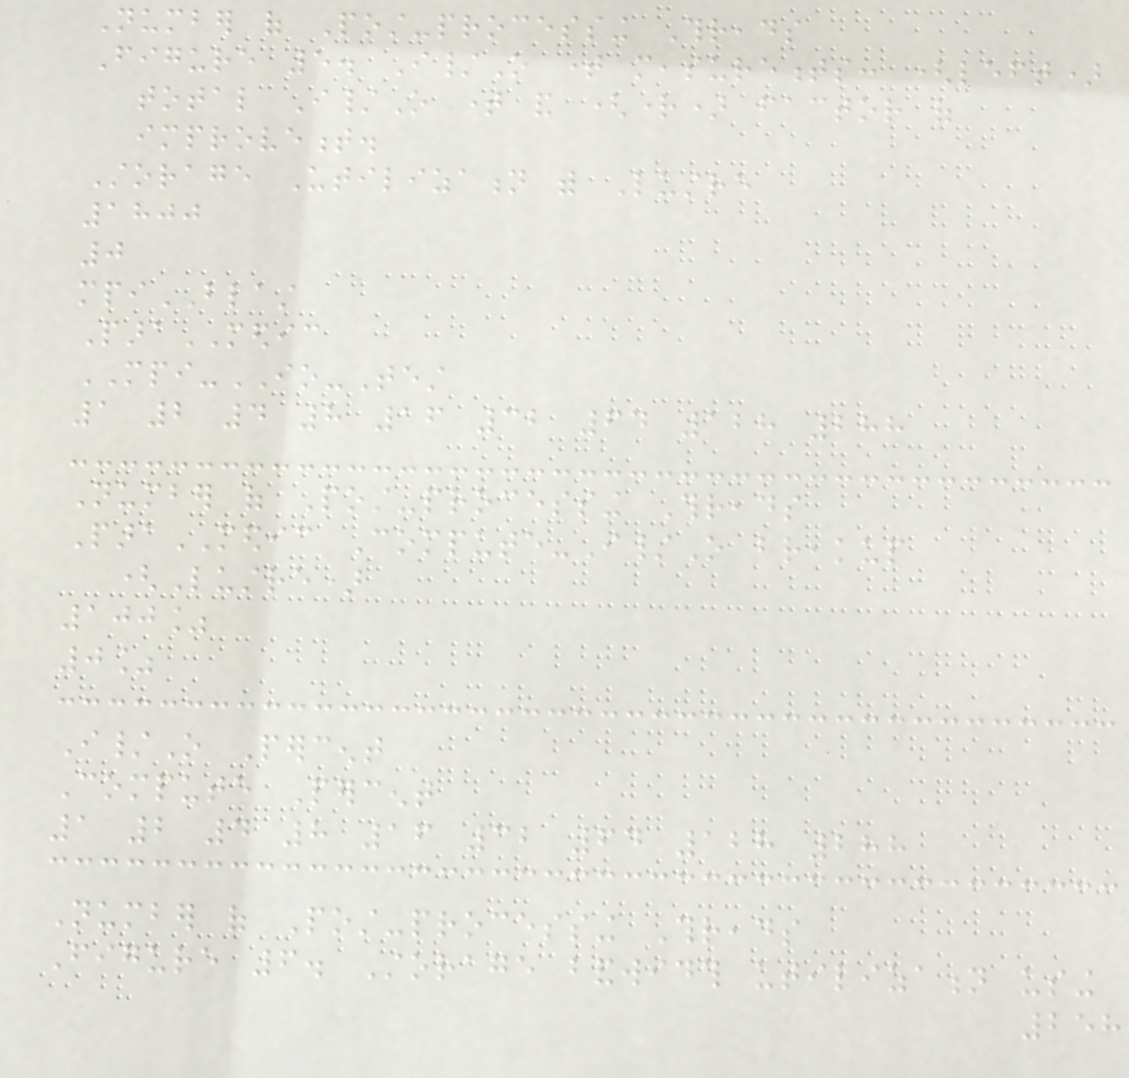Number of Post-processing Threads
Figure 5. I/O time measurements: (left)
total I/O time and (right) factor of
improvement.
Storage Utilization with Lustre
1800
0
mpiBLAST
ParaMEDIC
MPI-IO-Test
1 2 4 8 16 32 64 128 288
Number of Post-processing Threads
ParaMEDIC Compute-I/O breakup
(Lustre)
100%
0%
I/O Percent
Compute Percent
1 2 4 8 16 32 64 128 288
Number of Post-processing Threads
Figure 6. Storage bandwidth utilization using
258
